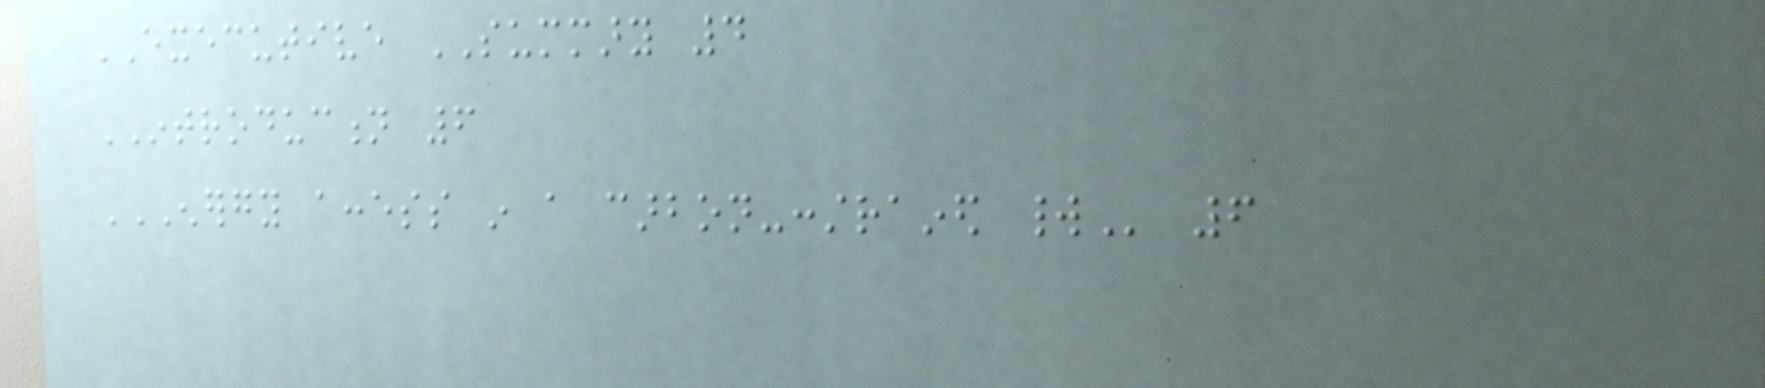EXECUTIVE SUMMARY 4
INTRODUCTION 6
ENERGY ACCESS IN A CARBON-CONSTRAINED WORLD 6
